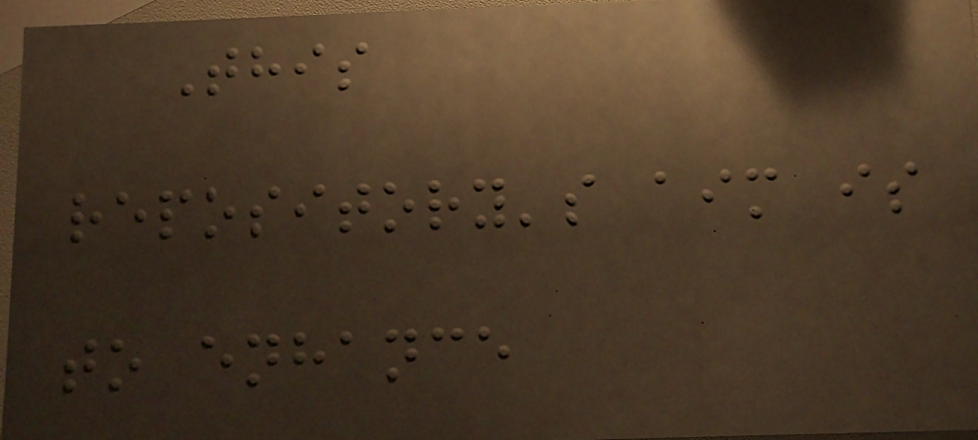This
repository's aim is
to enhance
